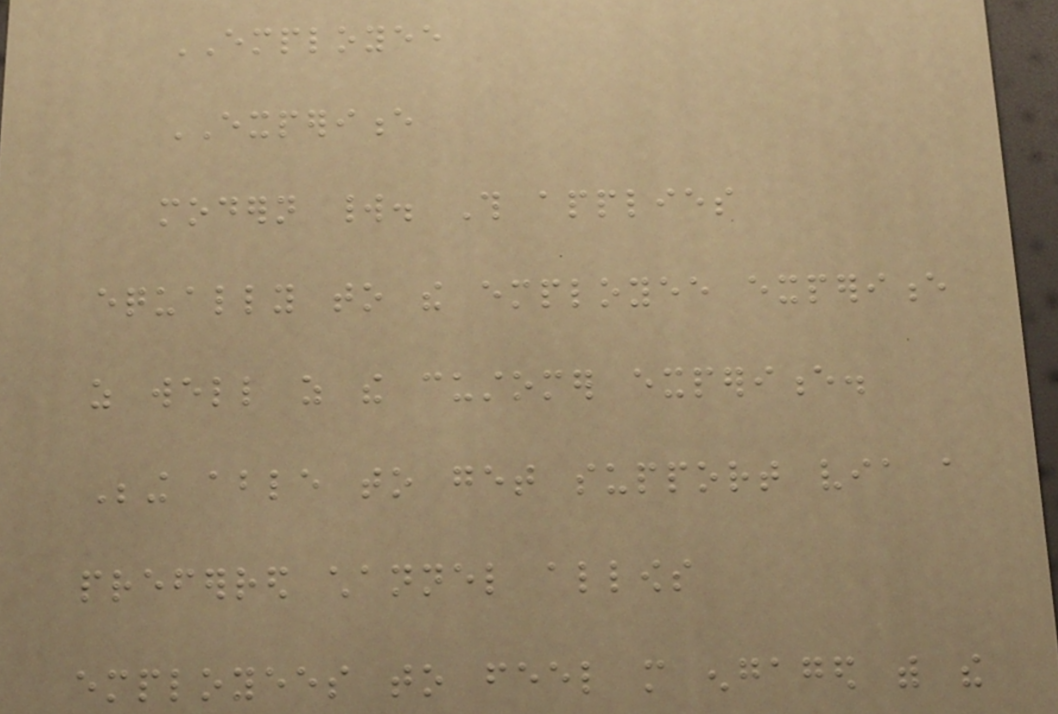EMPLOYEE
EXPERIENCE
modern world. This applies
equally to the employee experience
as well as the customer experience.
Being able to get support via a
preferred channel allows
employees to feel more engaged with the
